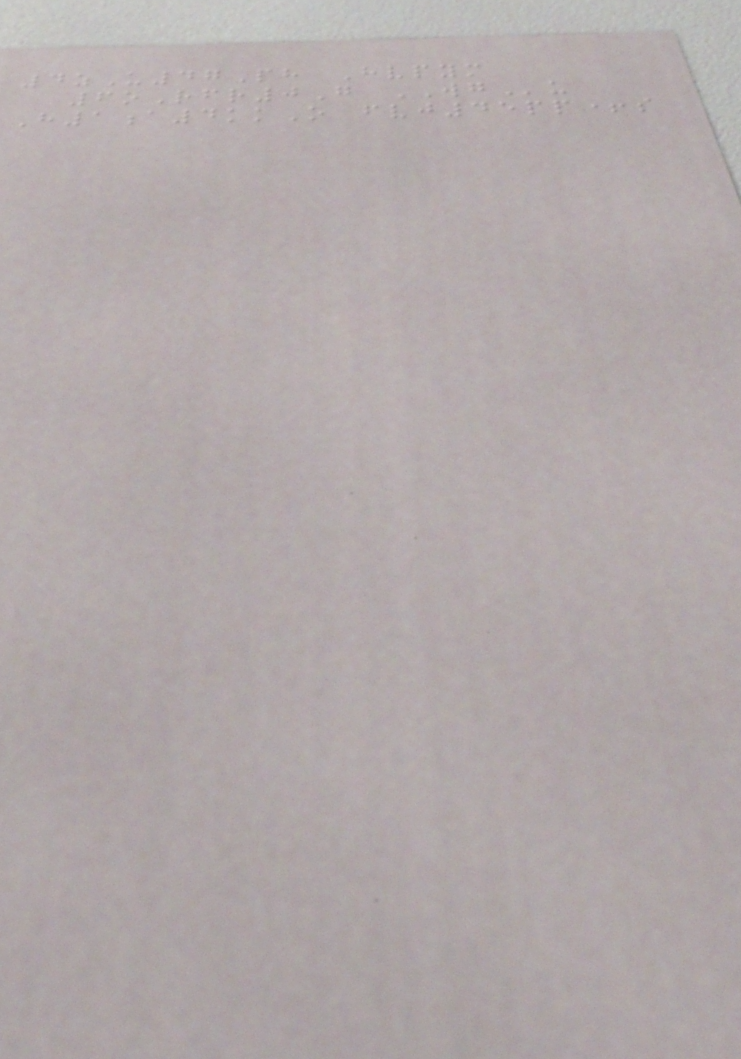4zU47Ph Hvpym
6oRfr0G WGu
H1a4kkO fvj45pp+s
